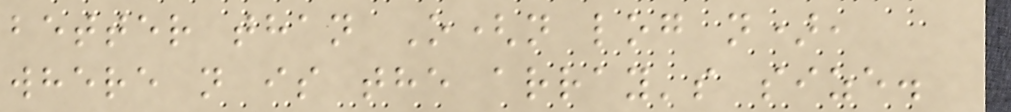better than O(n log n),
where n is the array's size.
